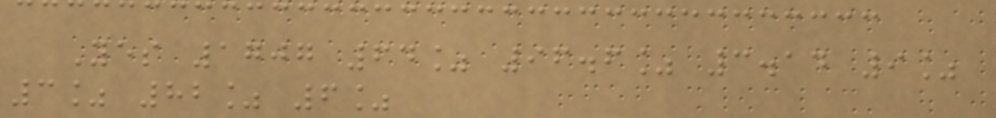Yes 1707 64% 96.6% 3.14 9%
3% 82% 6%
